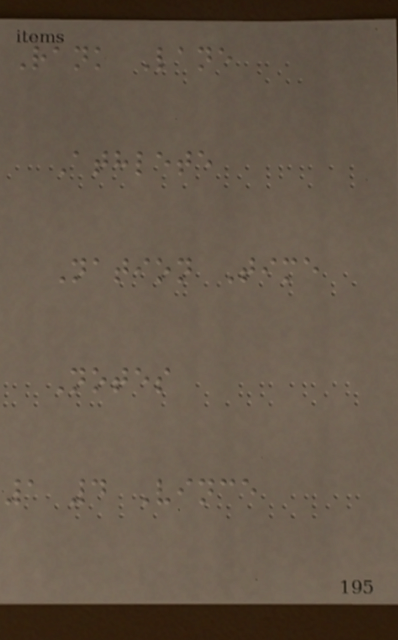Rank Lane
Athlete
Nation Time
Notes
1 4 Vince
